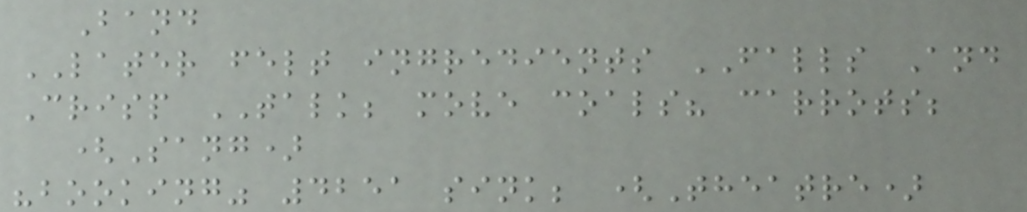Band
LATER felt ingredients FALLS And
Crisp TALK; move coals? carrots;
(Sang)
"booking" 4251 sink; (Theatre)
